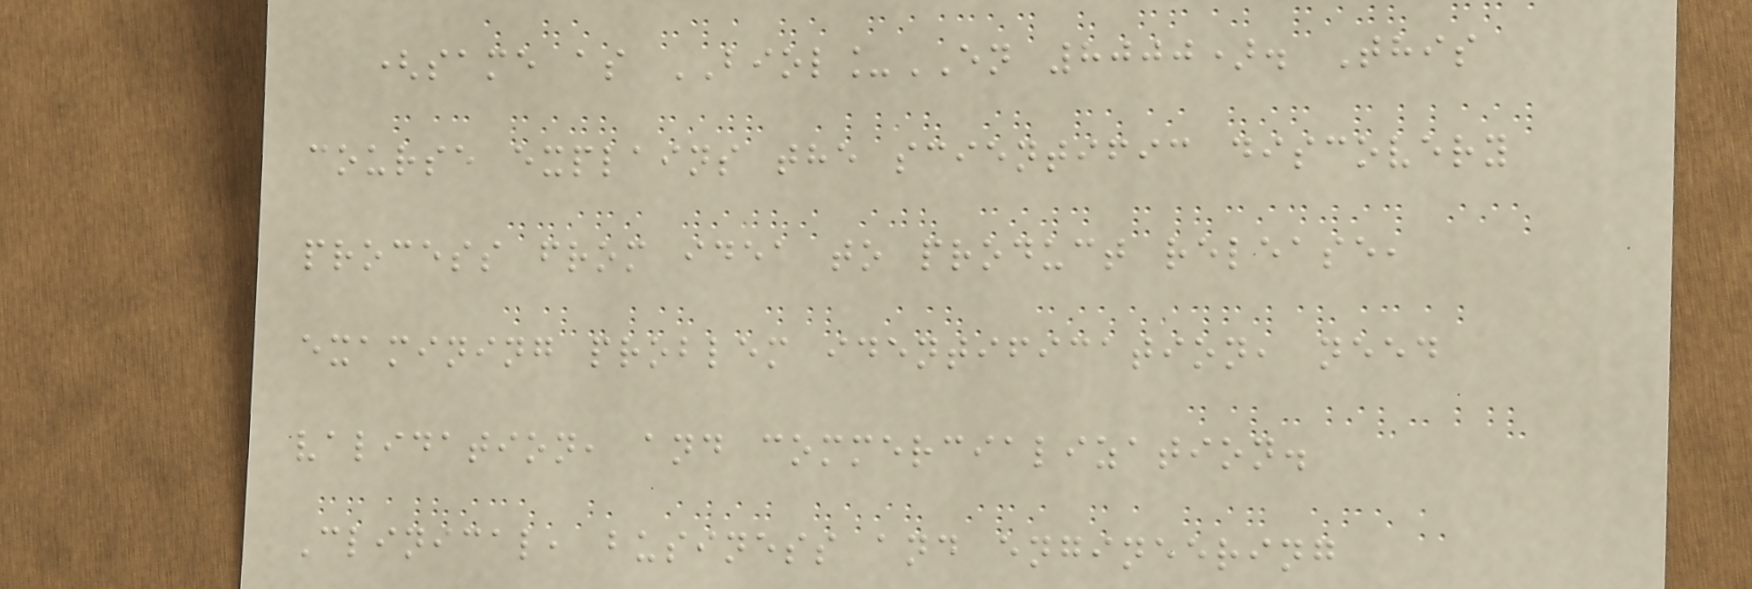(same as BIOL_EN 8000). This
course explains the scientific discovery
process from idea to product release,
examining problem identification, need
validation, and commercialization.
Clinical, business and engineering
